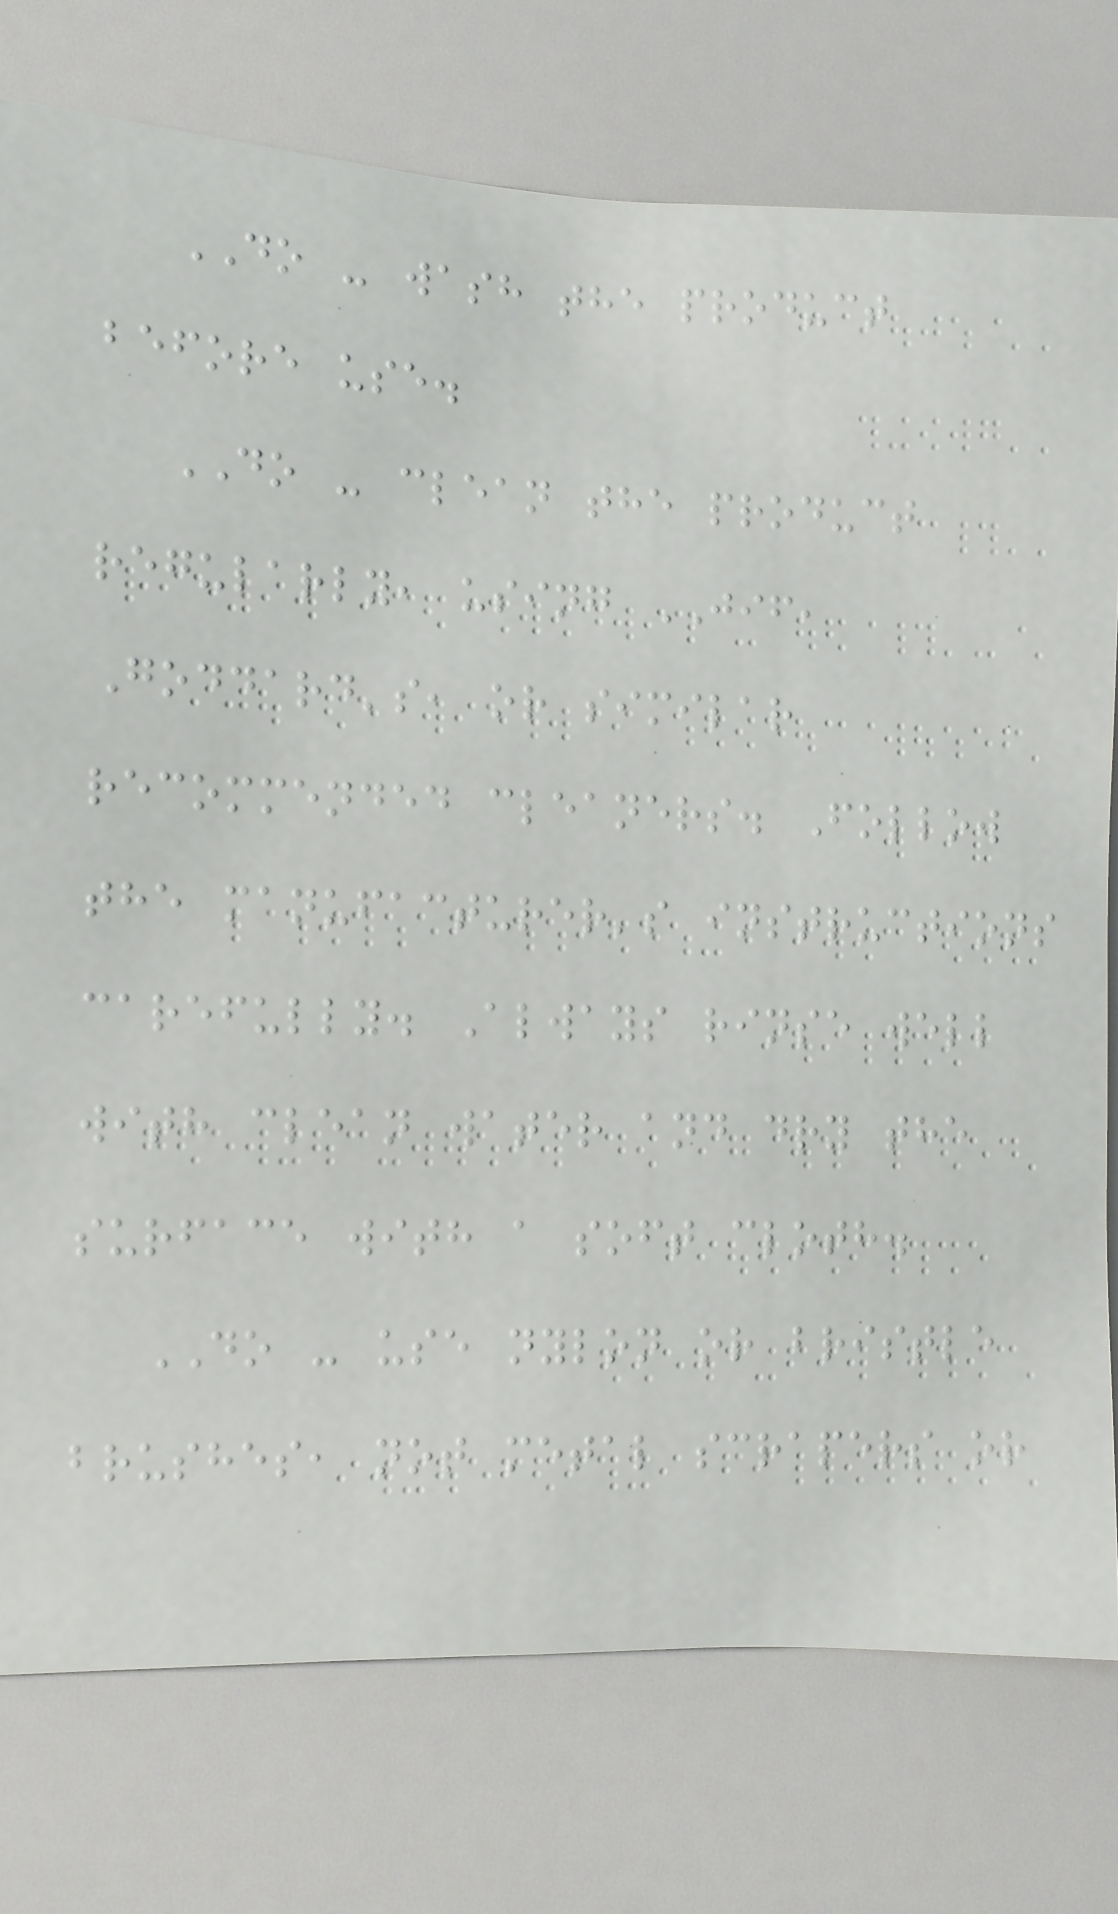DO - wash the product
before use.
DO - clean the product
regularly, using JIF,
Goddard's, or similar
recommended cleaners. Follow
the manufacturer's instructions
carefully. Always rinse well
with clean water and dry the
surface with a soft cloth.
DO - use nylon or bristle
brushes, not metal scrapers or
